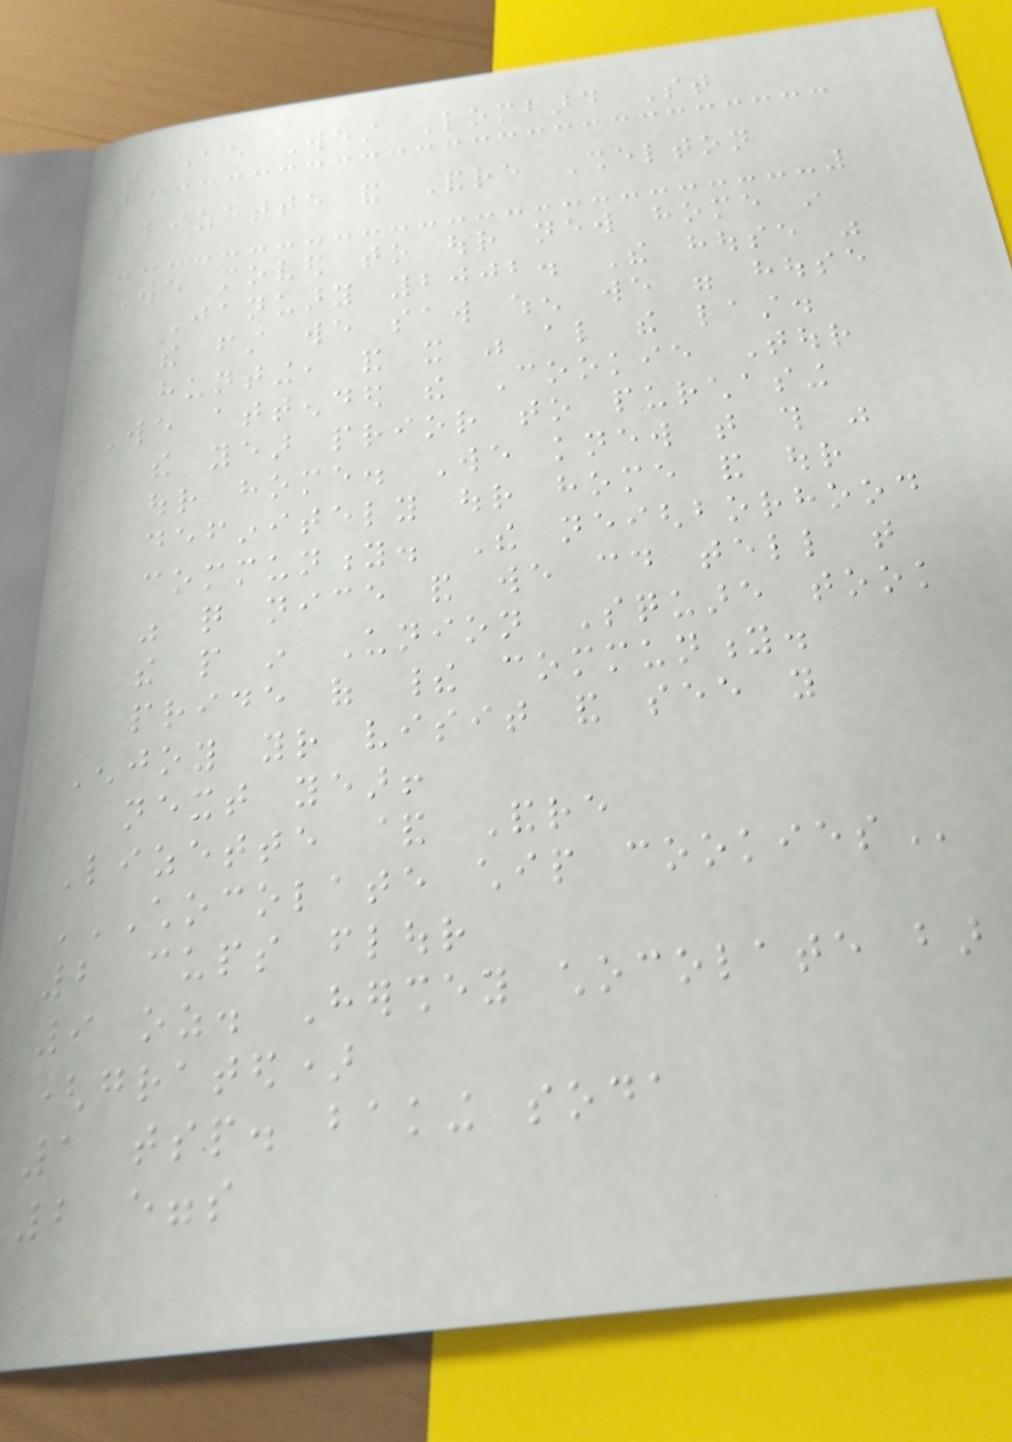1515 West Lombard St
Lizette and Andre Shelton
We moved to our new home in
January 2002. The house was
the first we saw when we were house
hunting, and it was also the last.
We attended the Cookie Tour
the year prior to purchasing
our home. We knew that this was
definitely our home and our
community. The neighborhood
was quite nice and we could tell that
the people in Union Square took
pride of their community.
Enjoy your visit and see you
next year!
Lizette & Andre
CHOCOLATE CHIP COOKIES
2 cups flour
9 oz. Hershey chocolate bar
(grated)
1 tsp. baking soda
2 eggs
